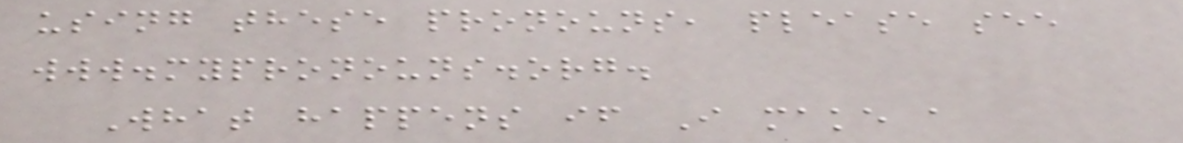using these pronouns, please see
www.mypronouns.org.
What happens if I make a
